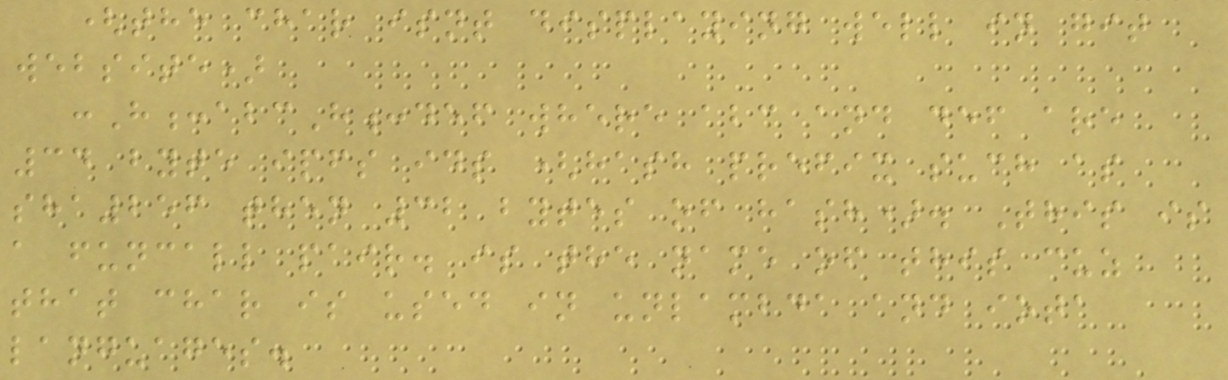(the char isnt displaying well in git
website)
:H:abcH:def where abc and def are
34 byte ipfs ids (hash prefix such as
sha256 then 32 bytes of hash). This is
a funcall pair. is the name of this cuz
that char is used in unlambda and iota
languages.
